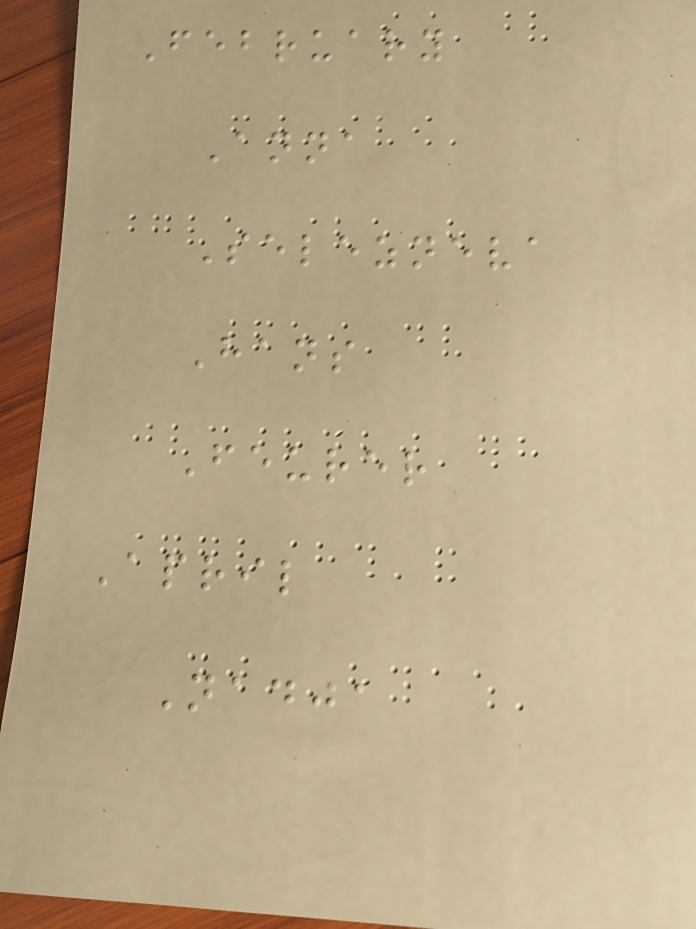February
Anna
Selezneva
Hans
Feurer
April
Nadja
